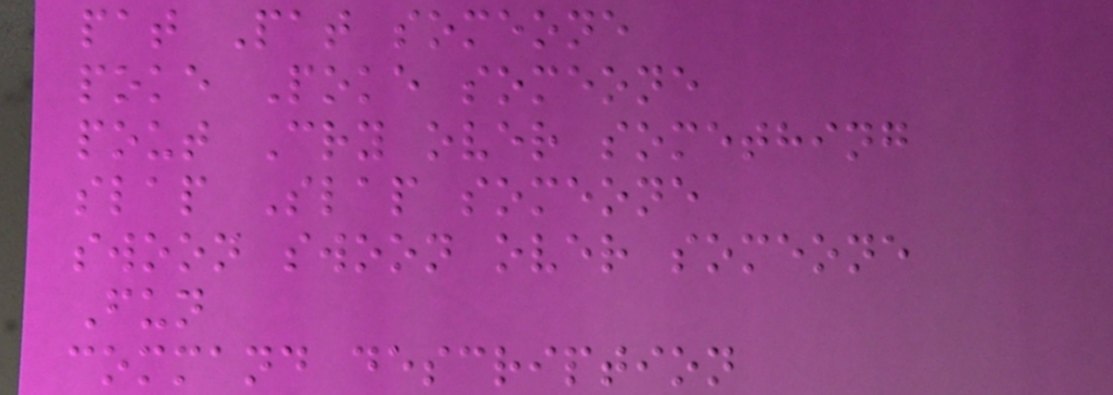pat Pat someone
poke Poke someone
pout Cry over something
slap Slap someone
swoon swoon over someone
Fun
command description
